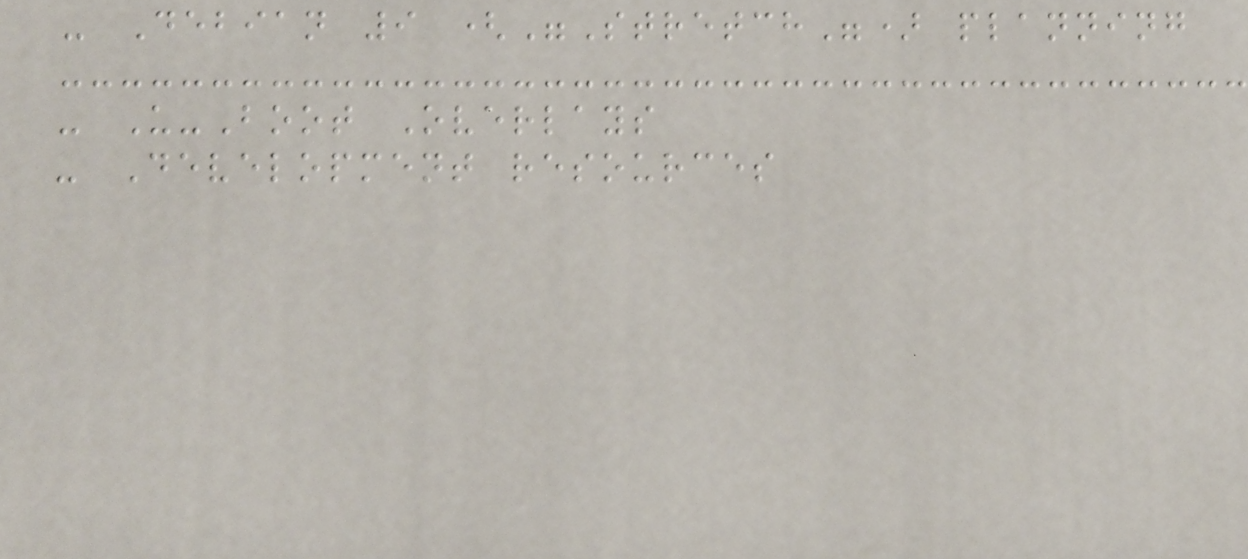- Debian 9 ("Stretch") planning
- U-Boot Overlays
- Development resources
